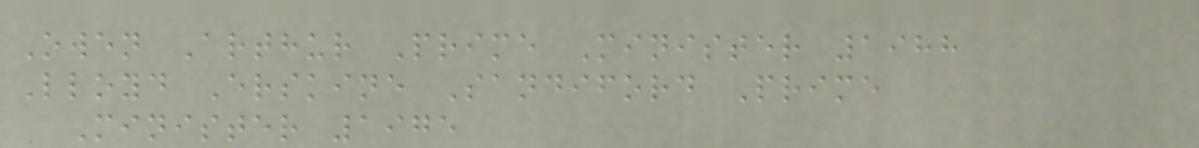Owen Arthur Prime Minister 1988
Lloyd Erskine Sandiford Prime
Minister 1975
